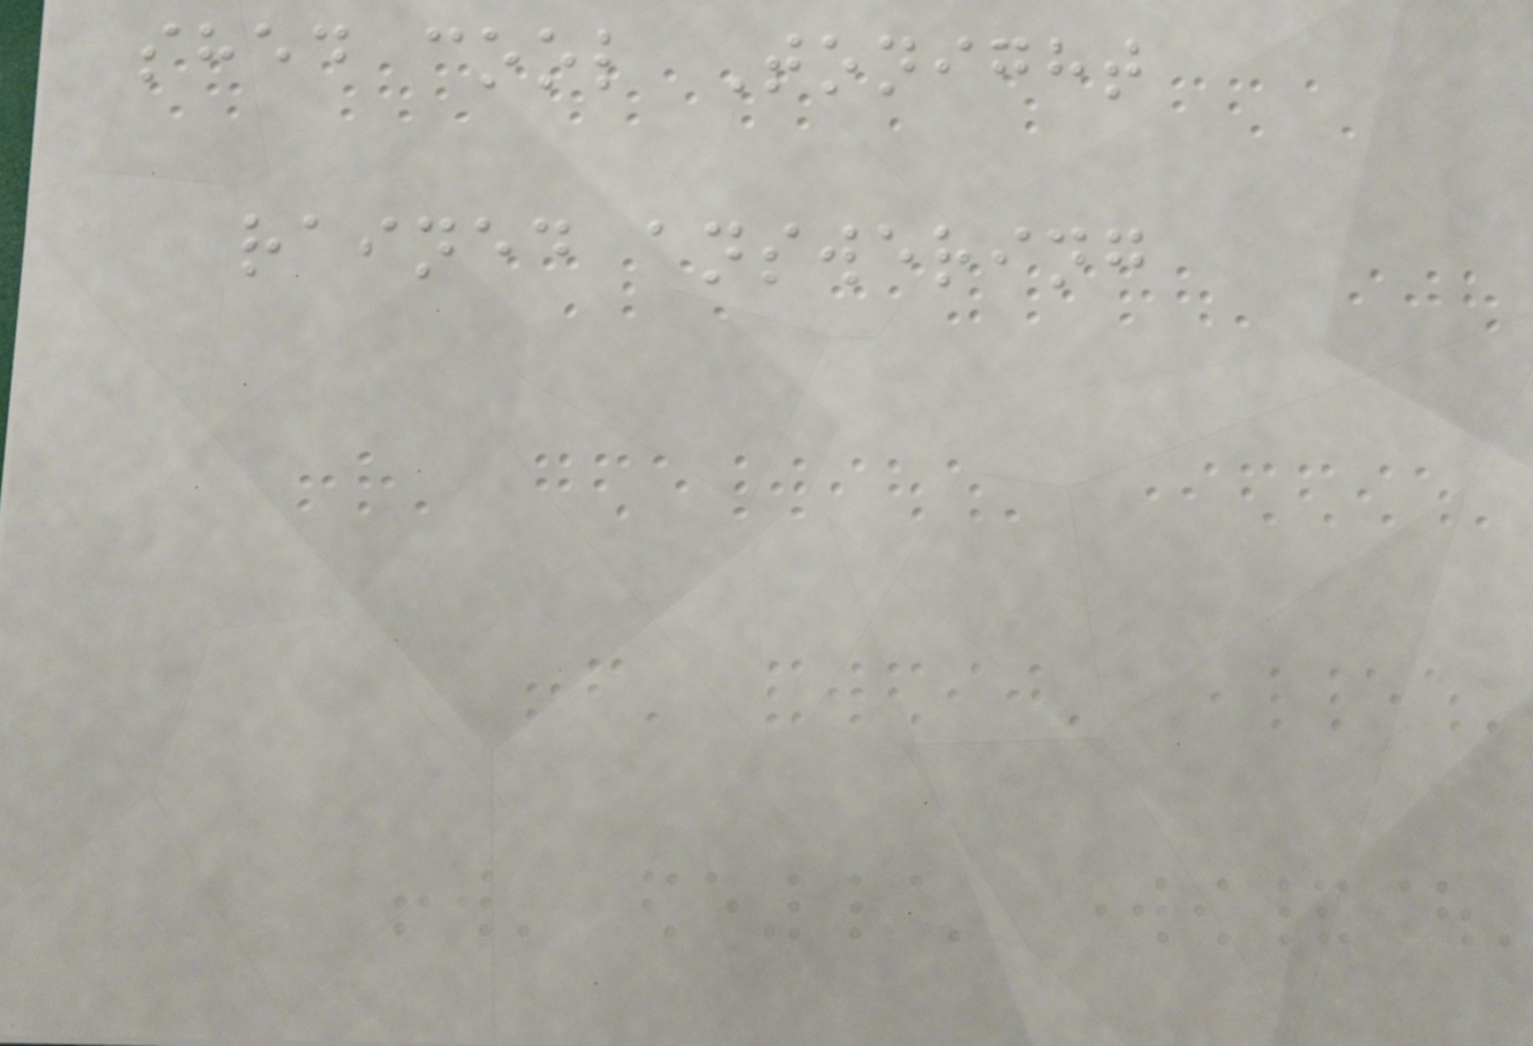shed cool Tonight
rained answering
